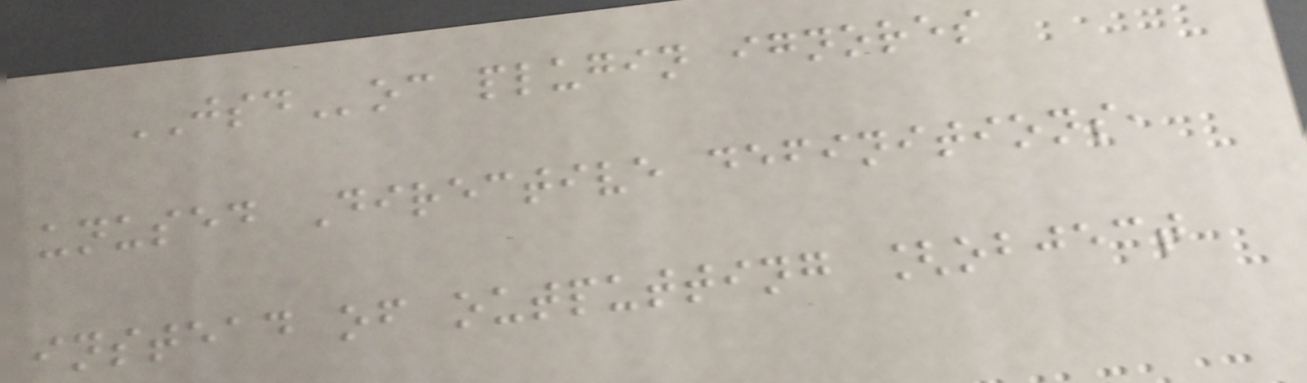JSDoc plugin ignores
unused Directive definitions,
instead of outputting [object
